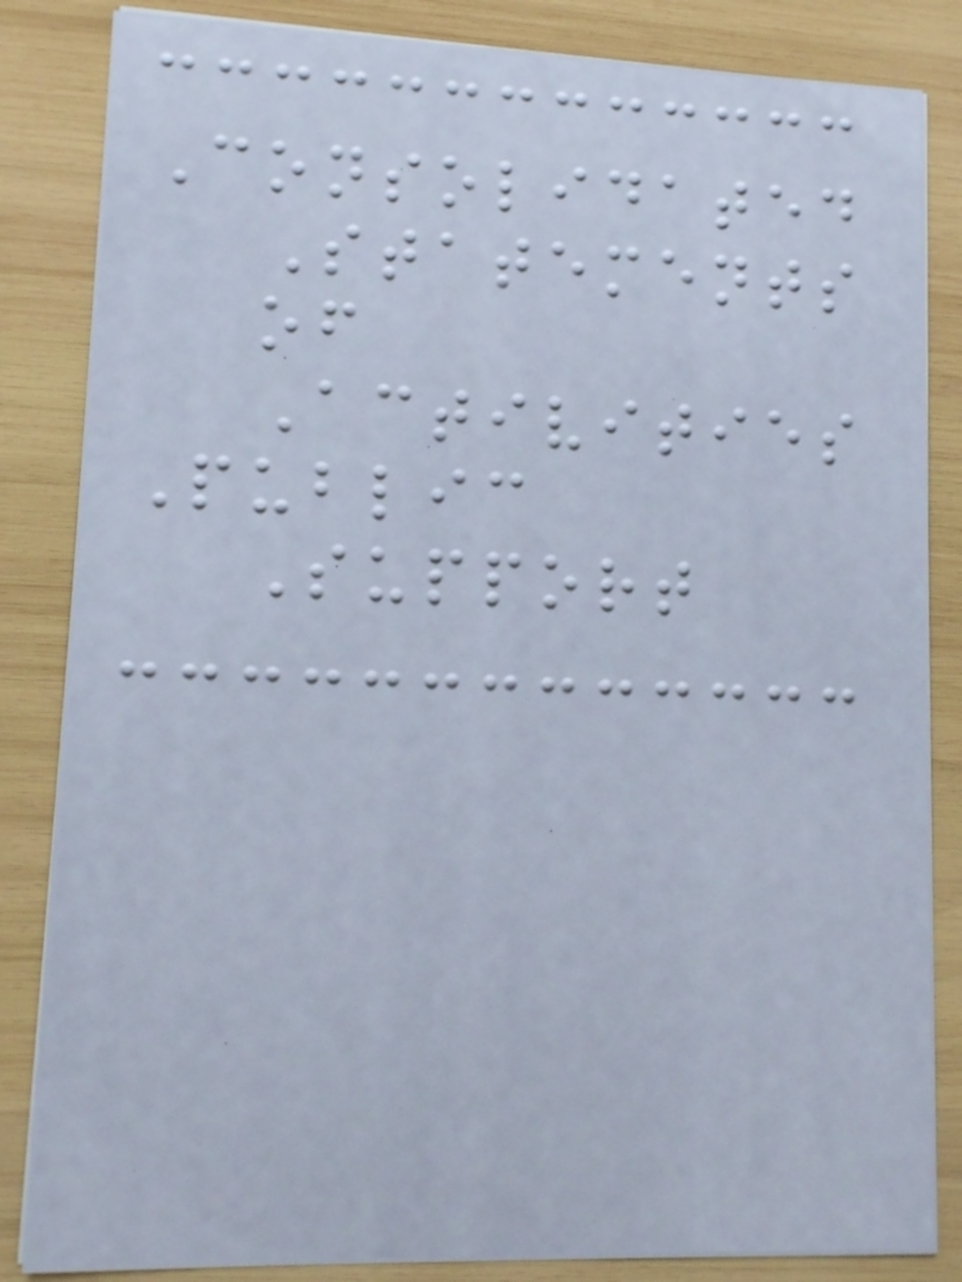Consolidated
Statements
of
Activities
Public
Support
